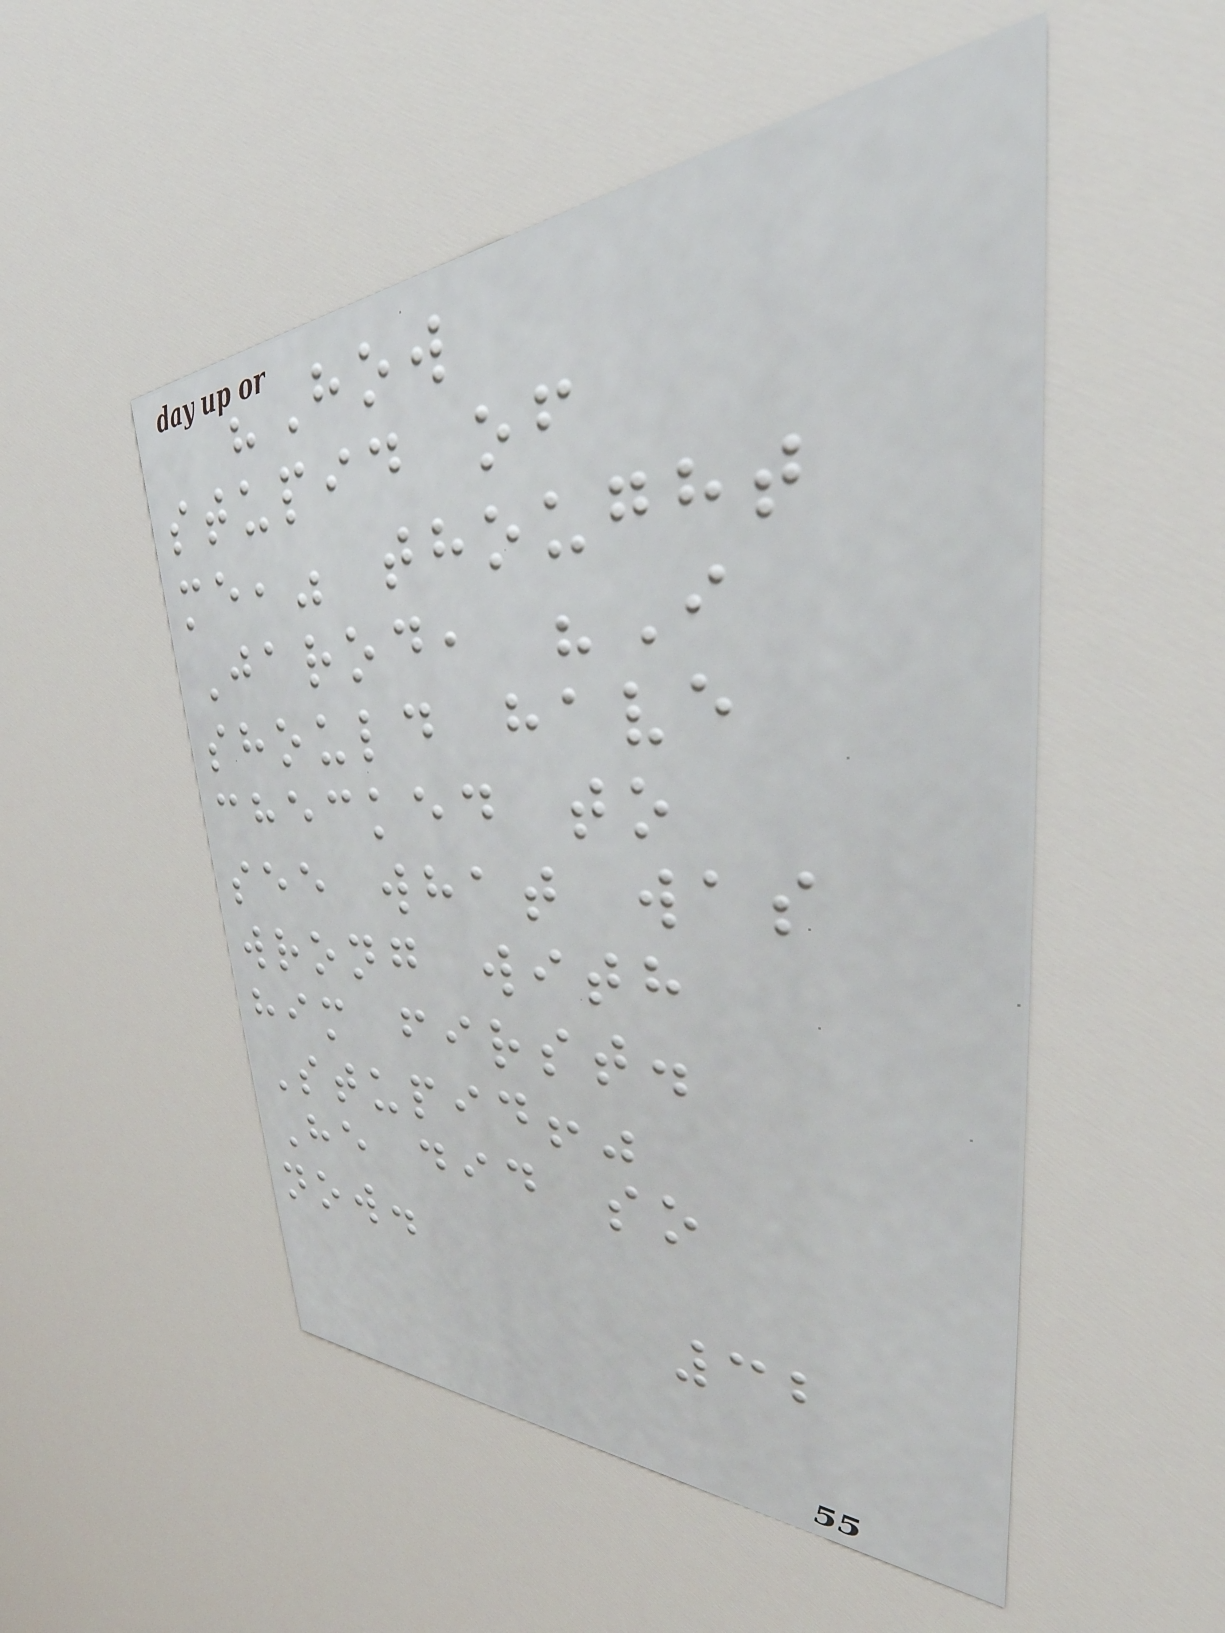"How
stupid of
me," thought
Jarod, "I
should have
checked to
see what was
wrong with
him first.
Stupid!"
He did so
now.
32
